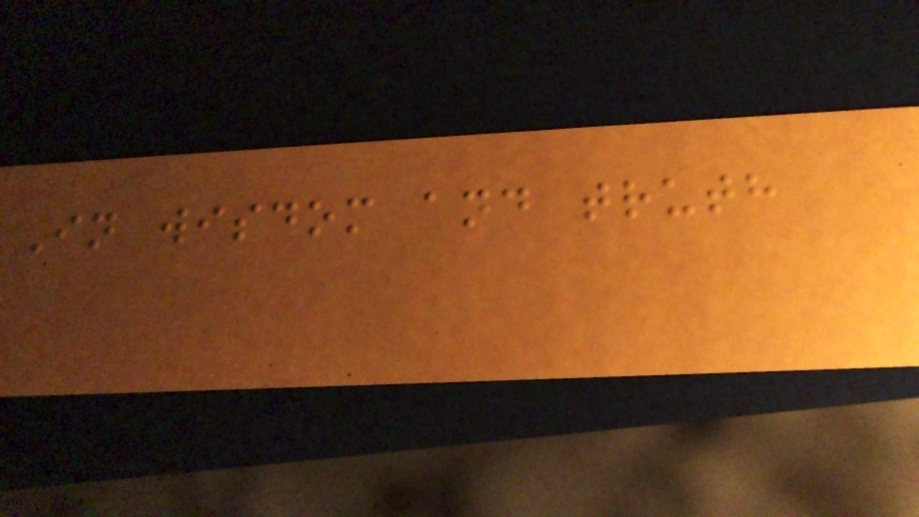In wisdom and truth
